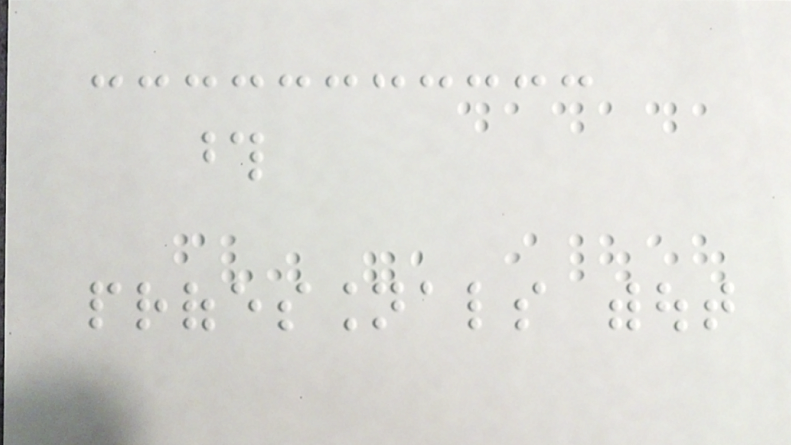those
professionals without
